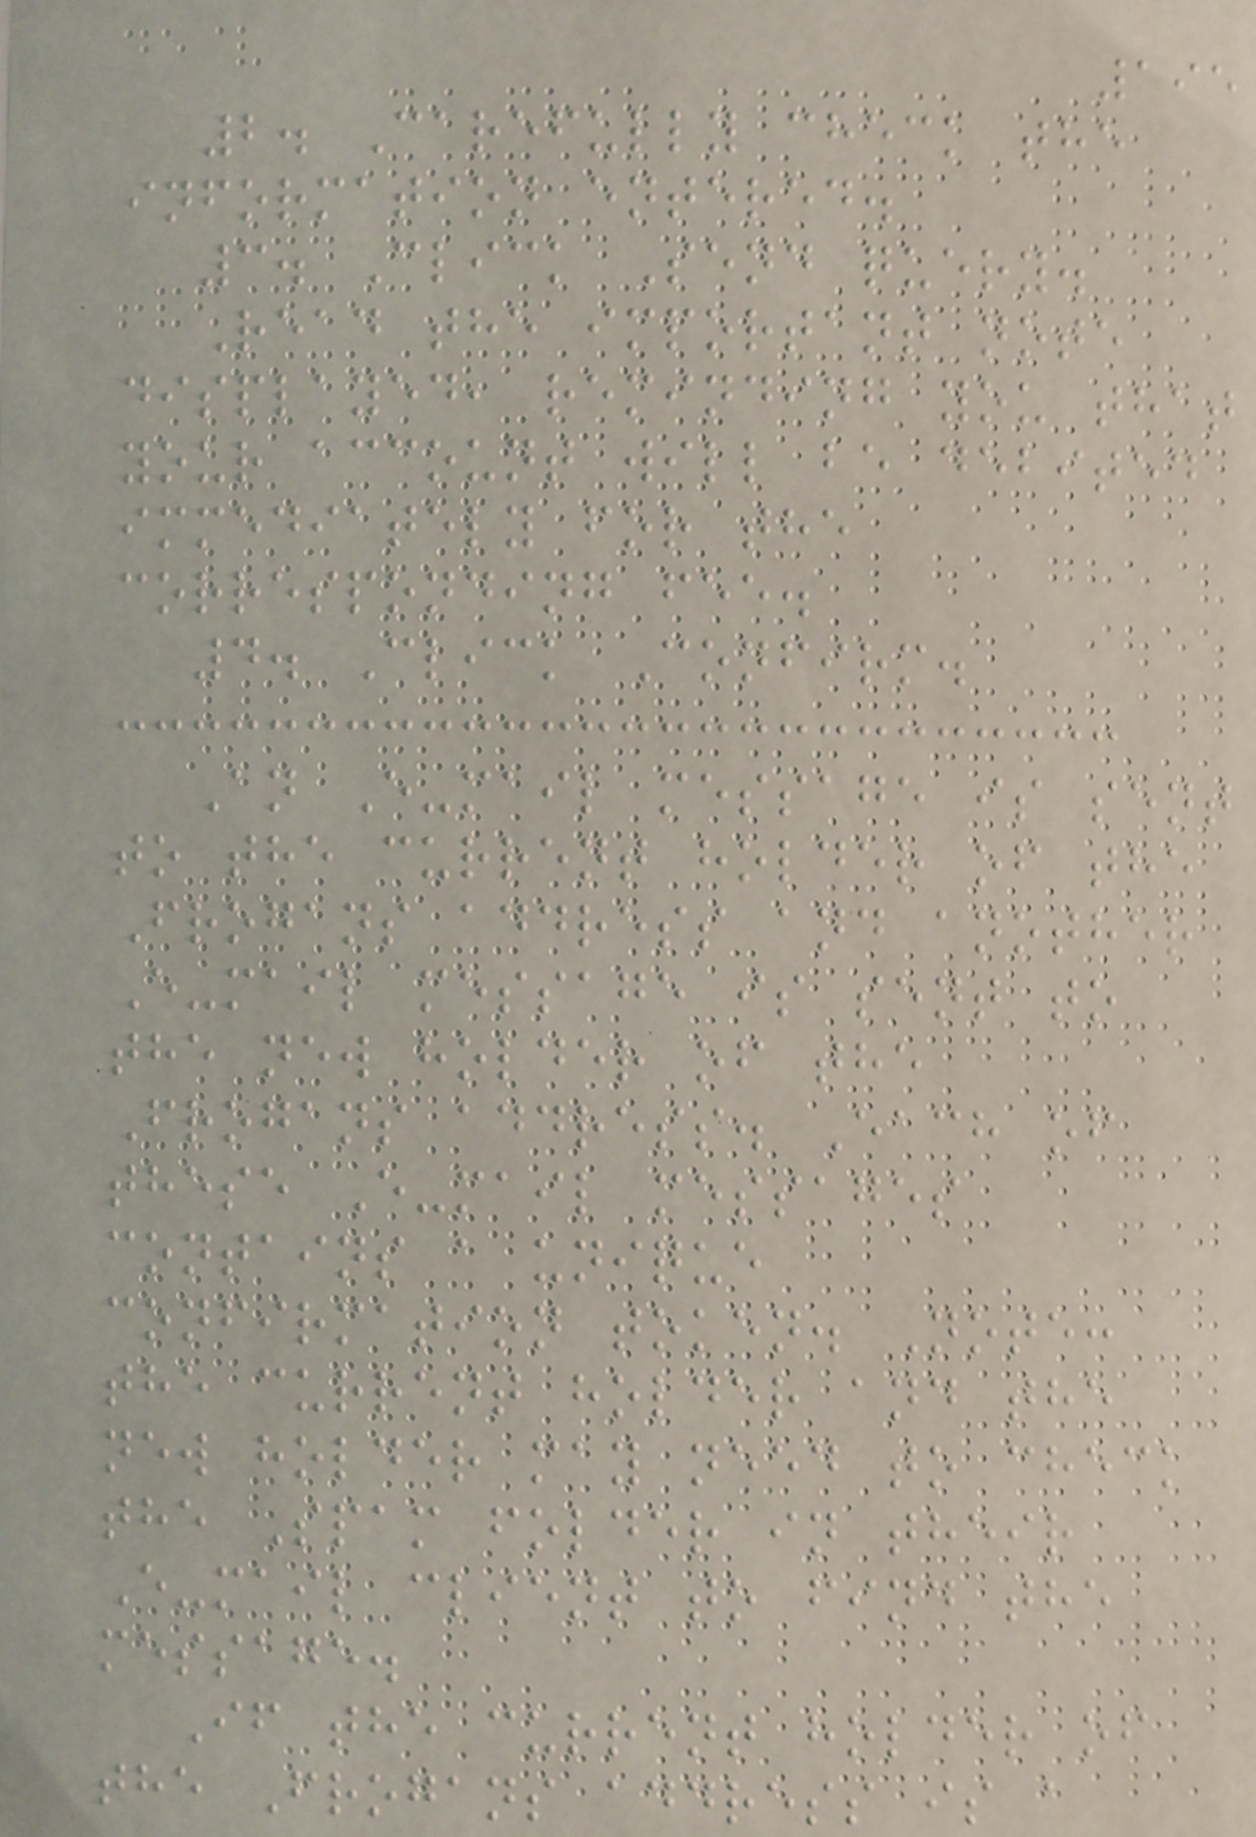195
2. Carefully check the
information entered.
3. Click Send query.
Read the important note
displayed, reminding you that
your account will be debited
immediately for the
corresponding fee.
4. Click Confirm.
An E-mail message is sent
to the current holder of the
Frogans address and another
E-mail message is sent to
the new holder of the
Frogans address. Each of
these E-mail messages
contains a unique
confirmation token. Note:
the current holder and the
new holder may need to check
the Spam folder in their
E-mail client to find the
message.
If the current holder of
the Frogans address is a
